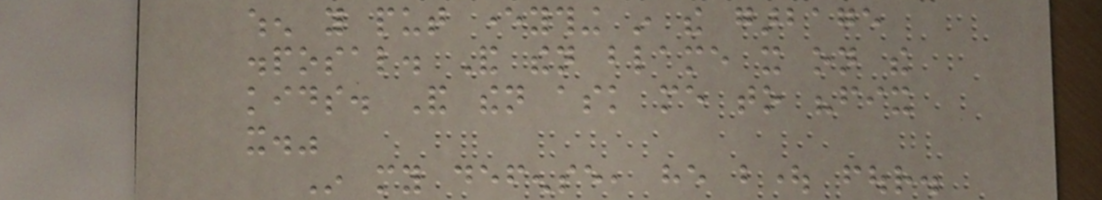when you put everything in the garbage
disposal. And then blame it on the
kids. And then ask me to "fix
it."
In my defense, he bought four.
